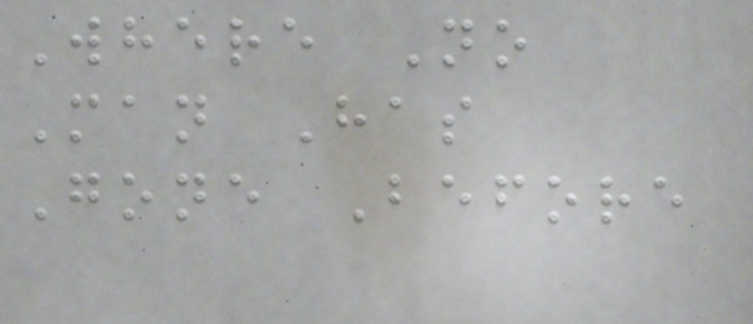Where No
Man Has
Gone Before
